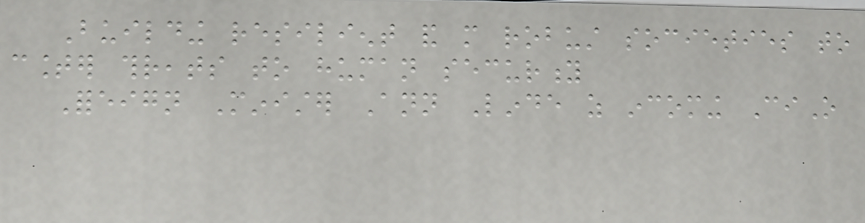Building resilient and more robust societies to
counter threats to human security
Foreign Minister Ann Linde as incoming CiO
